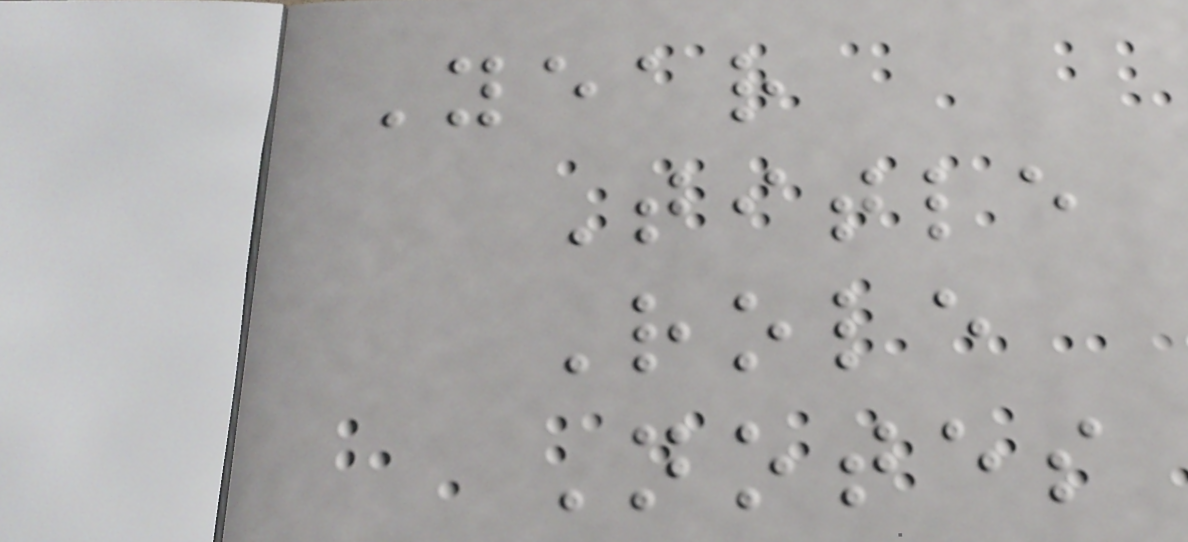Year
Title
Role
Notes
